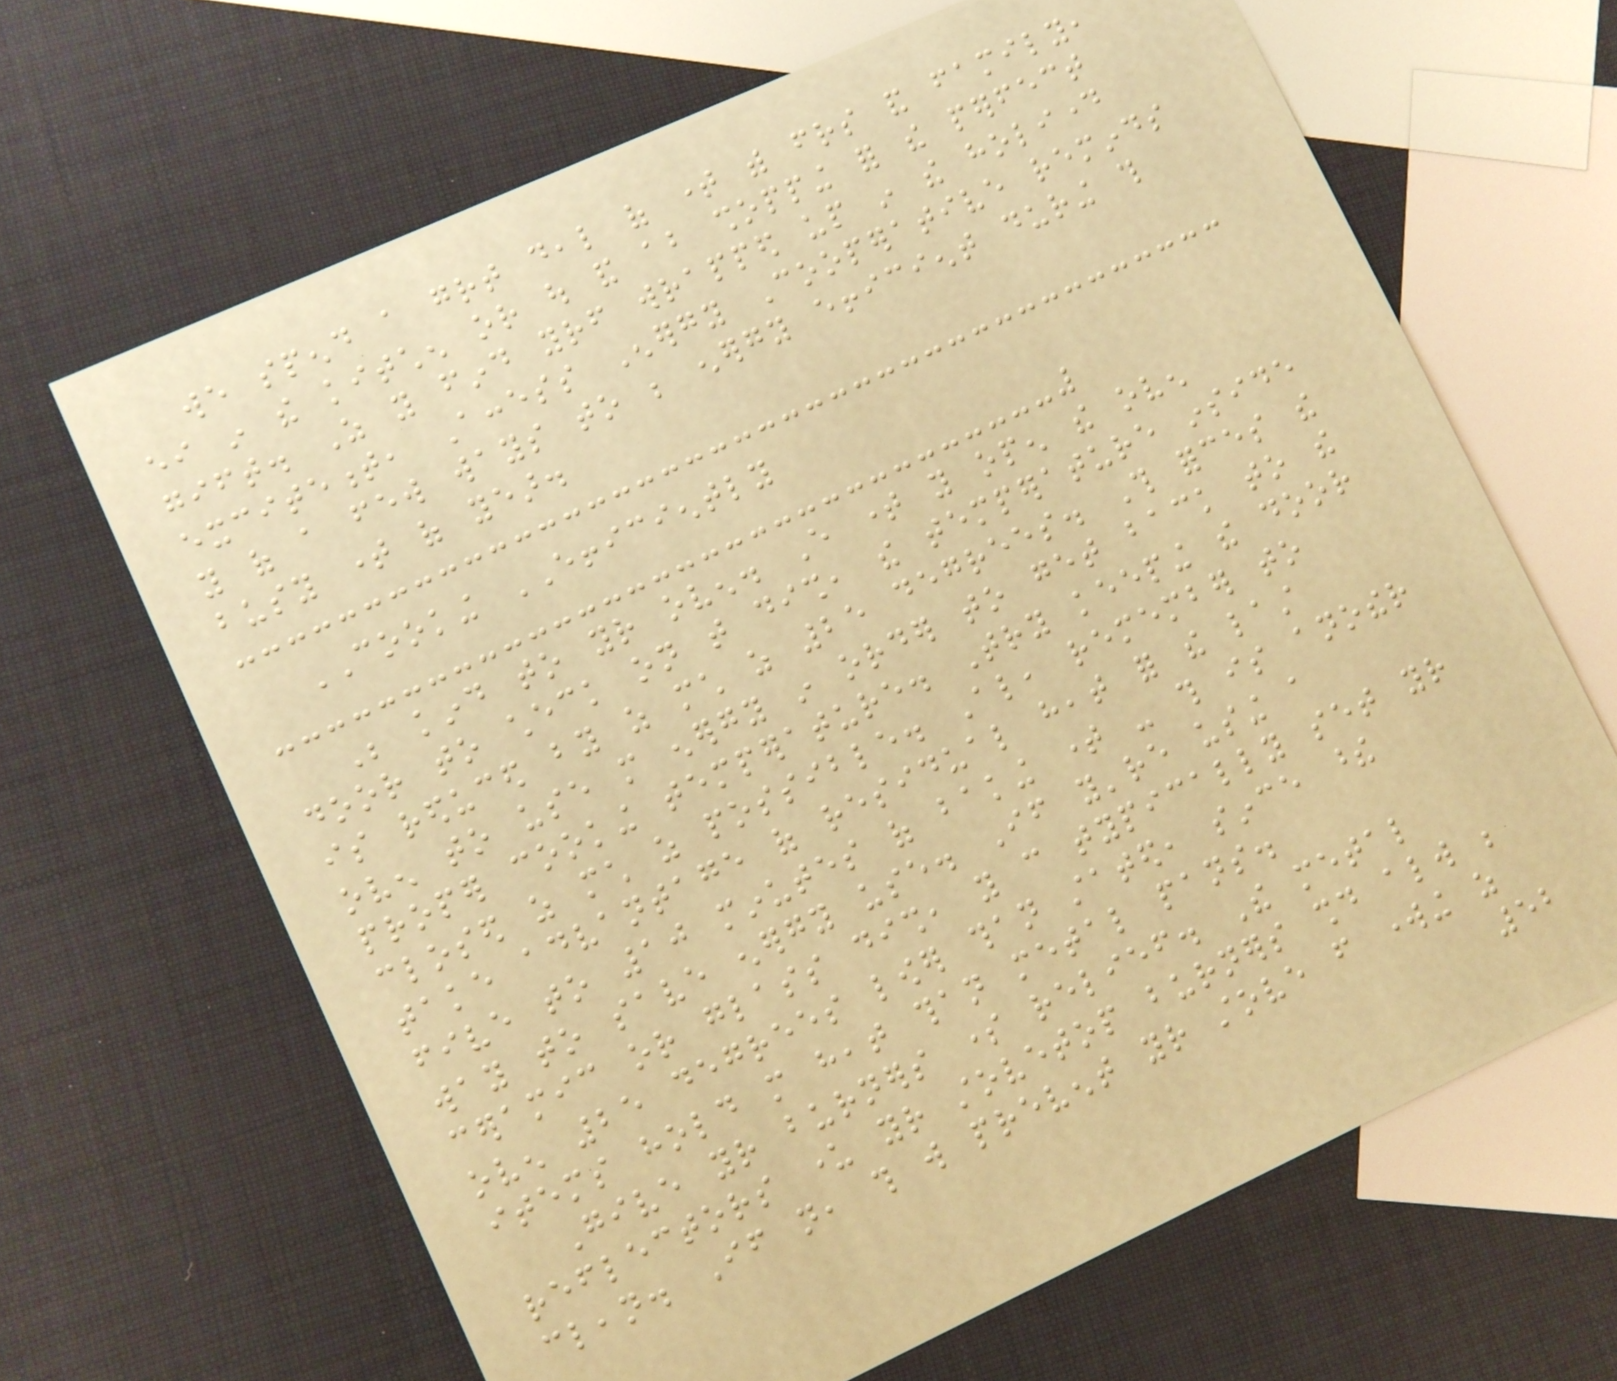we spend a great deal of time with friends and family,
either in the kitchen or out and about shopping for the perfect
gift. As you find yourself wrapped up in the holiday
excitement, Access Energy Cooperative reminds
you of a few ways to be energy efficient during this
busy time of year.
COOKING EFFICIENTLY
Be kind to your oven. Every time you open the oven
door to check on that dish, the temperature inside
is reduced by as much as 25 degrees. This forces the
oven to use more energy in order to get back to the
proper cooking temperature. Try keeping the door
closed as much as possible. Also, remember to
take advantage of residual heat for the last
five to 10 minutes of baking time - this is another
way to save energy use. If you're using a
ceramic or glass dish, you can typically set your
oven 25 degrees lower than stated, since these
items hold more heat than metal pans.
Give your burners some relief. The metal
reflectors under your stovetop burners should always be
clean. If not, this will prevent your stove from working as
52
